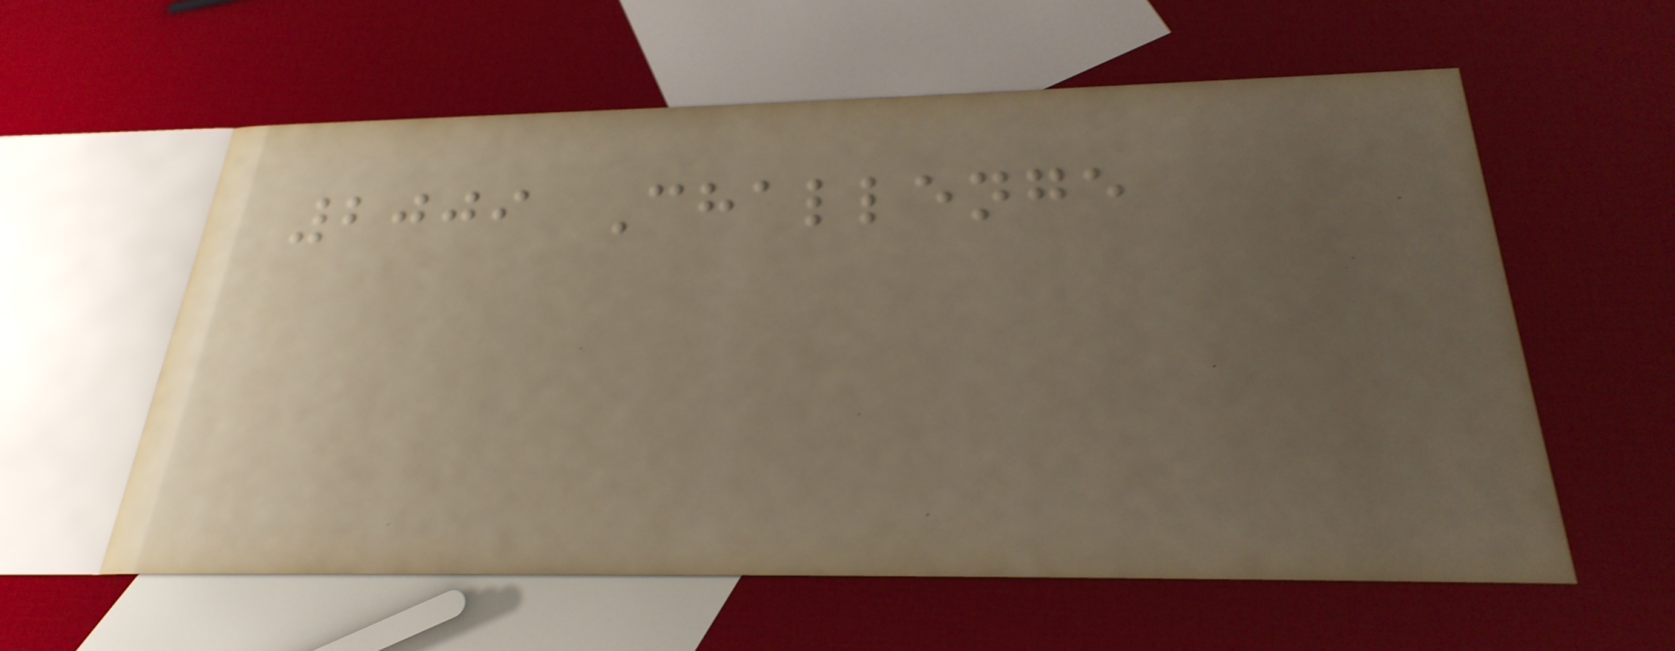2009 Challenge
